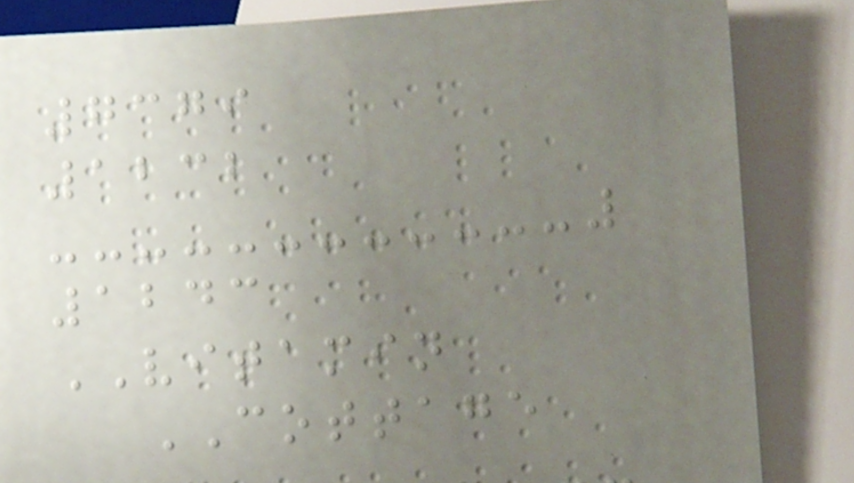7379
1232
1243
VITAMIN
COTTAGE
